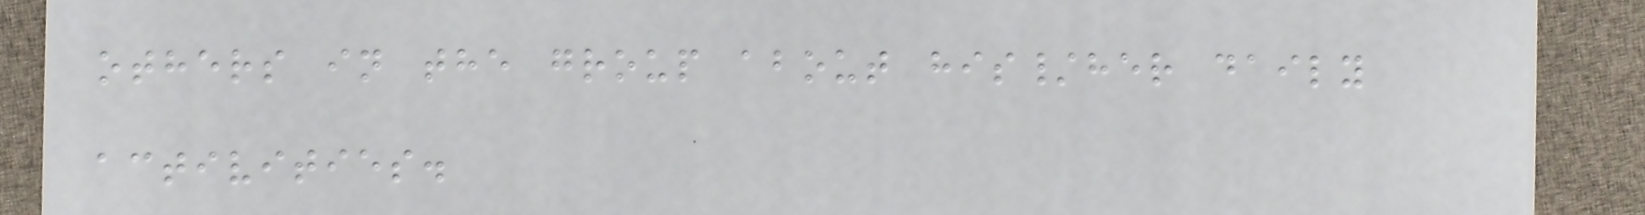others in the group about his/her daily
activities.
